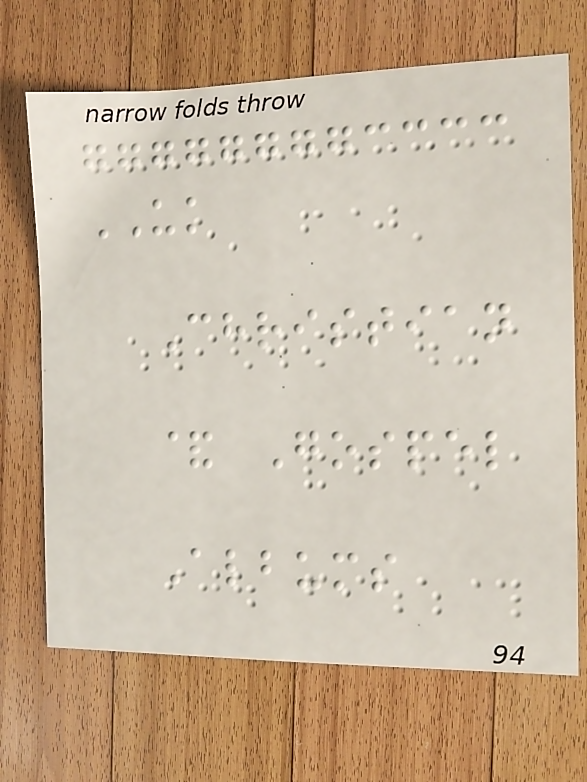UK
Christian
& Gospel
Albums
